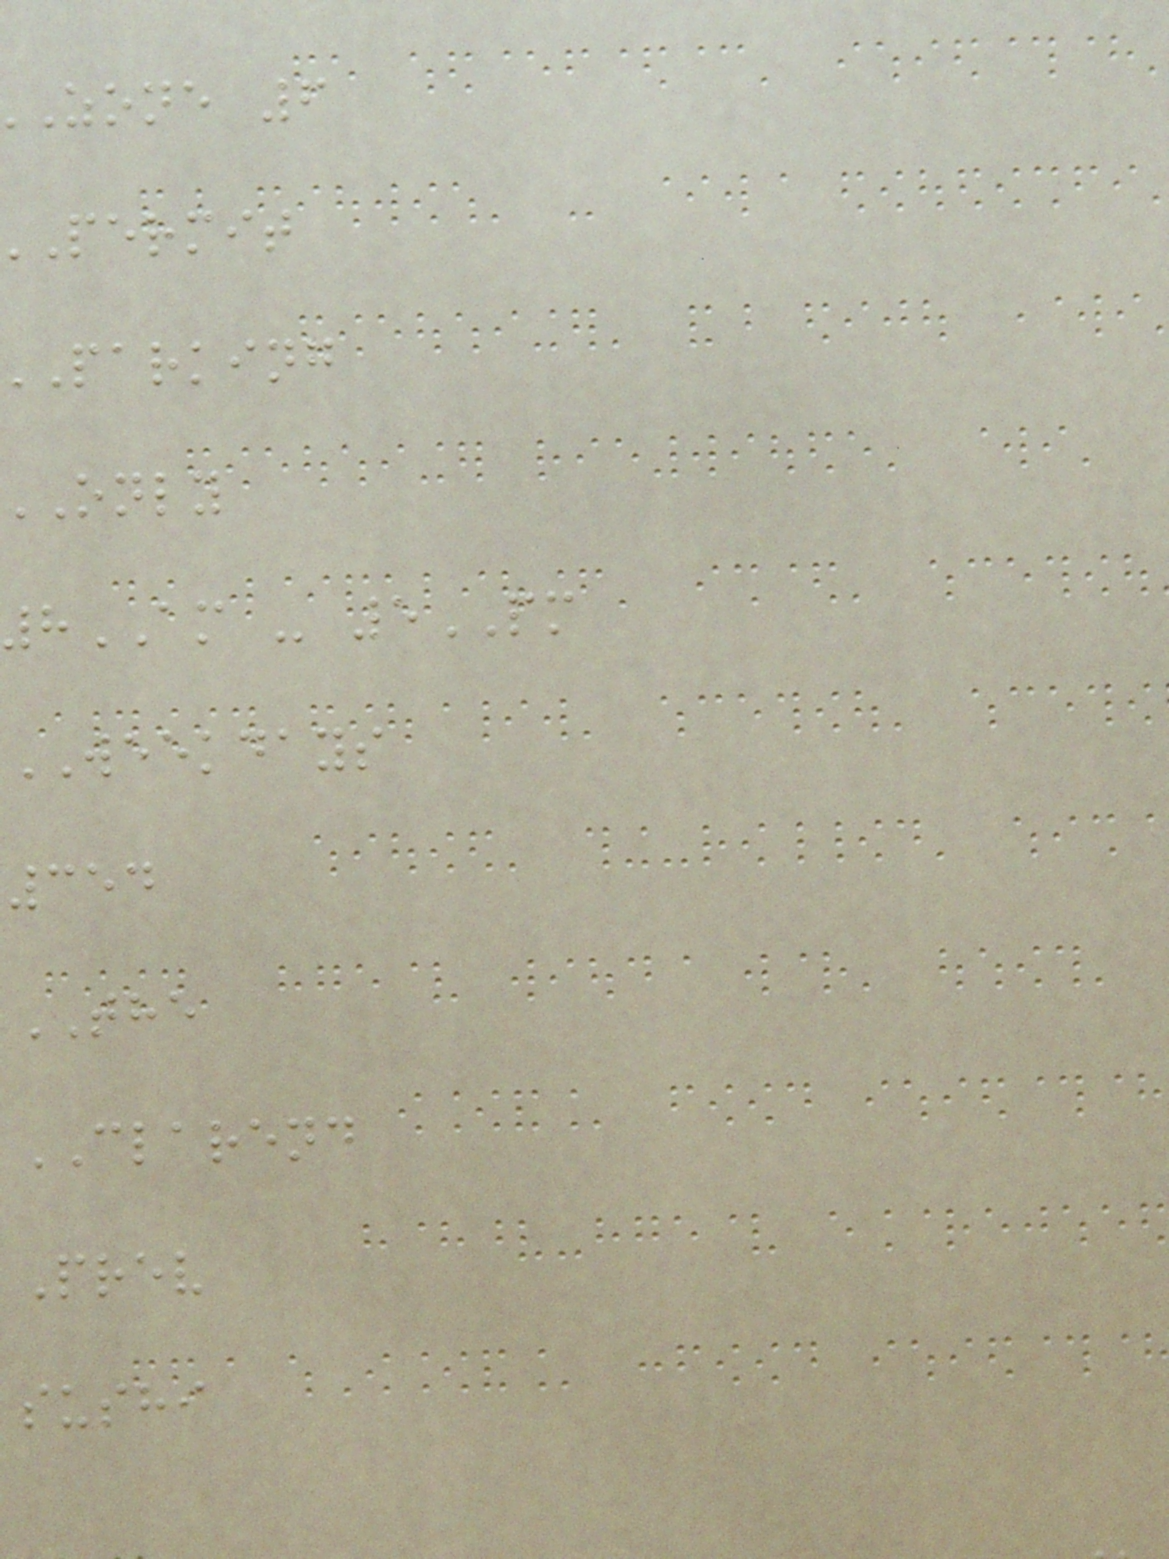zone 6
permit
parking
only
8AM - 5PM
WEEKDAYS
354
THE
CLAREND
Prev
sushi
